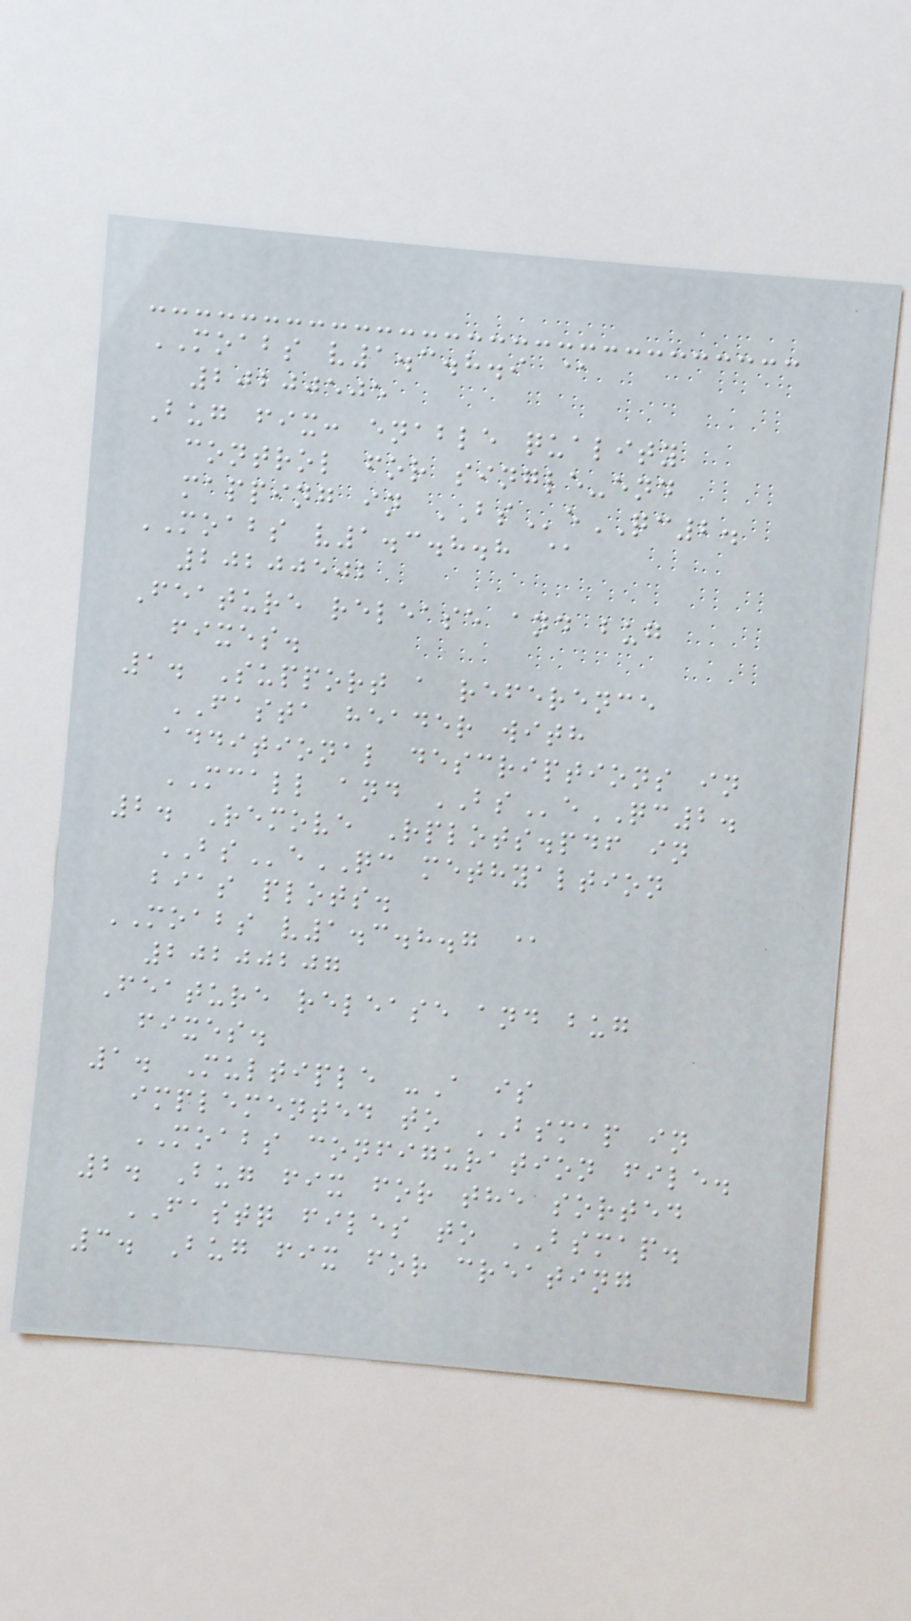MOABS v1.3.8.9 @
20200505
Bug fix: enable quality
control for single-end
mapping in BSeQC2.
MOABS v1.3.8.8 @
20200502
Feature release and bug
fixes.
1. Support a reference
FASTA header with
additional descriptions in
MCALL and BSeQC2.
2. Remove Rplots.pdf in
BSeQC methyaltion
bias plots.
MOABS v1.3.8.7 @
20200207
Feature release and bug
fixes.
1. Multiple -A is
implemented to BSMAP in
MOABS configuration file.
2. Bug fix for the sorted
FASTQ files to BSMAP.
3. Bug fix for creating
